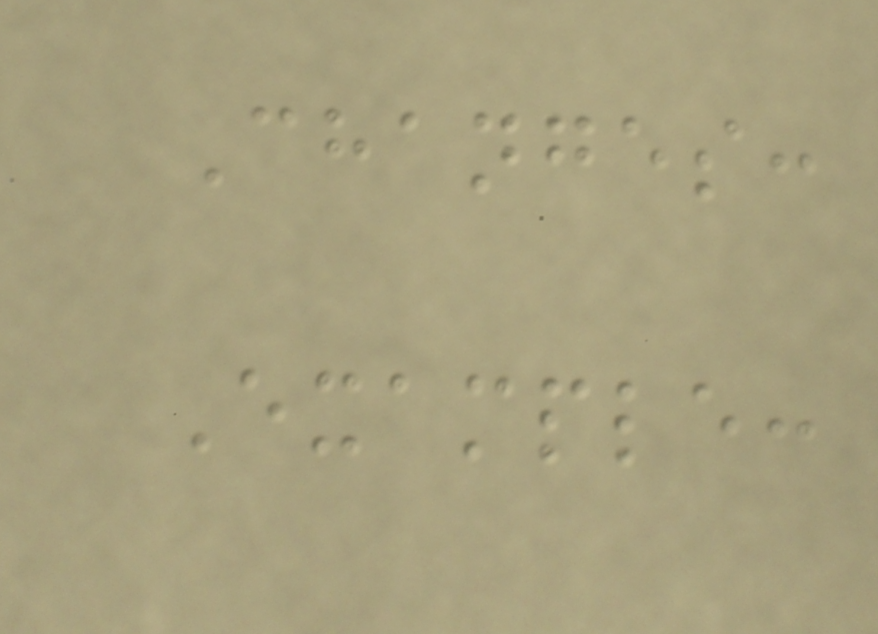Changes:
Example:
